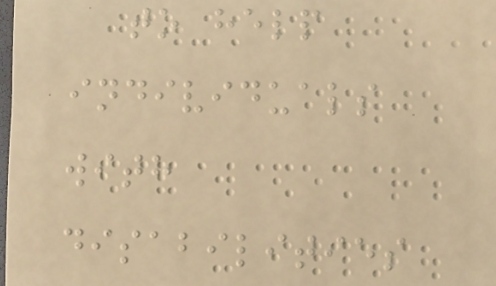to help
individuals
with
disabilities
